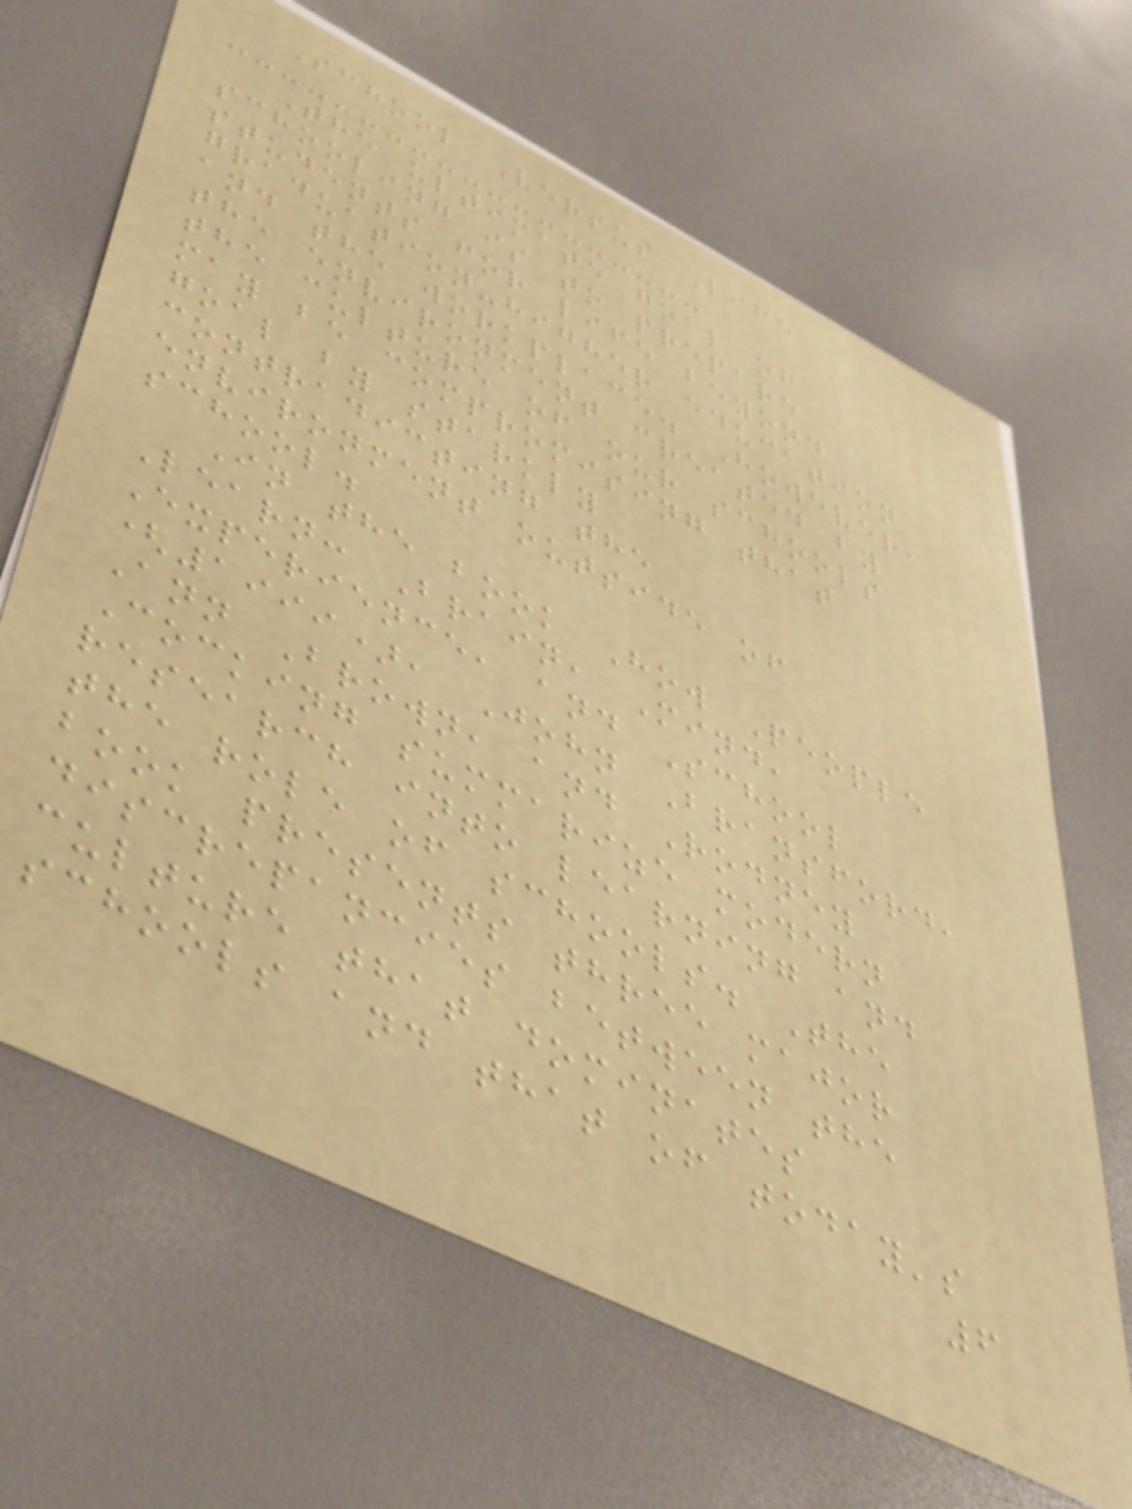School Versus Life
The ultimate goal of
schooling is to prepare
students for life beyond
graduation-higher education
and the workplace. However,
the environment created by
the culture of our schools
may be compromising that
goal by starkly
contradicting the
environment outside of
school.
In the book How People
Learn: Brain, Mind,
Experience, and School
(1999), John Bransford,
Ann Brown, and Rodney
Cocking summarize modern
research into learning and
the role of schools. The
book presents three major
discrepancies between the
culture that dominates
schools and that of today's
6
